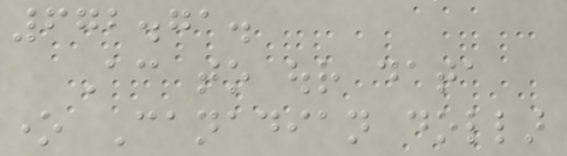672.71.
According to our data
one Canadian dollar
